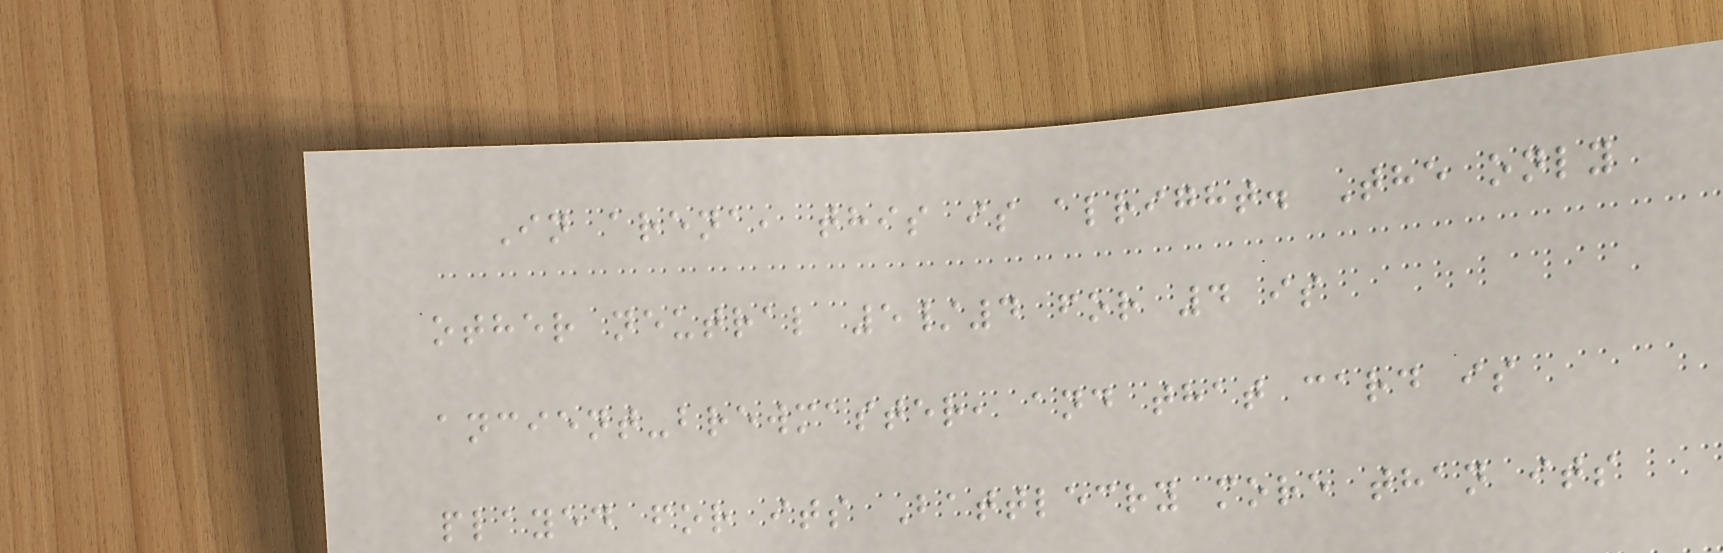In arena, this is alright. The only
other neutral 5/4 for 4 is
ancient-brewmaster, and that card is
played for its Battlecry more than its
